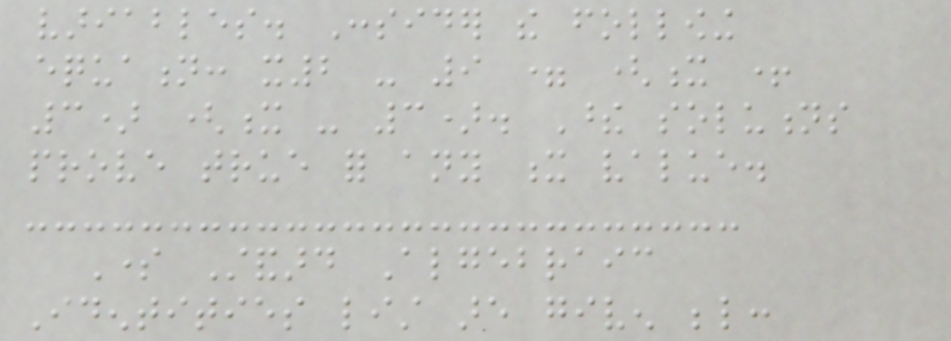variables. Consider the following
equation: x2 - 9 = (x +
3) (x - 3). These solutions
prove true for any x value.
Some Standard Algebraic
Identities list are given below:
